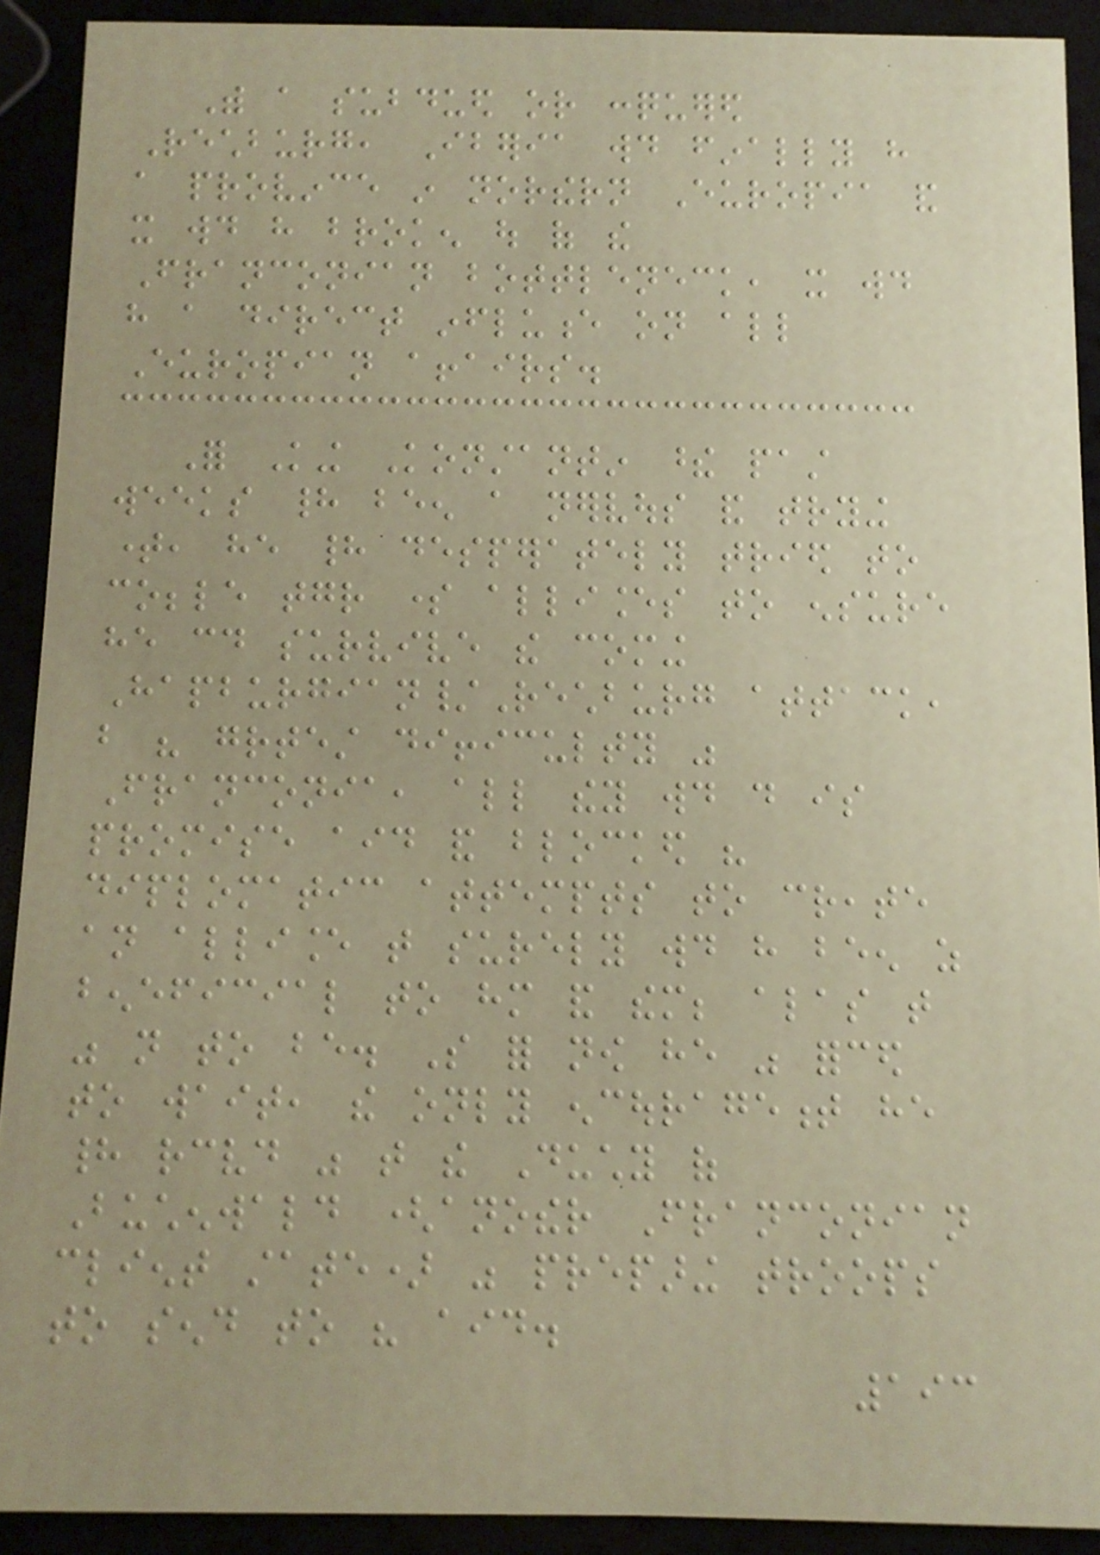With a subdued or conquered
Rechburg, Iberia would finally have
a province in northern Europia and
it would have broken out of the
Franconian bottleneck, it would
have a direct influence on all
Europian affairs.
For King Konstantin these past
weeks had been a nervous and trying
time, he had desperately tried to
cobble together some alliances to ensure
he could survive the coming
Hapburgian/Rechburg attack,
but his greatest difficulty was
Franconia, all they would do is
promise aid and blocked his
diplomatic attempts to create
an alliance that surely would have been as
beneficial to him and them; alas that
was not to be. So for now he was forced
to wait, the only encouragement he
had received was that the Duchy of
Buchenwald (another Franconian
client state) was preparing troops
to send to his aid.
193
